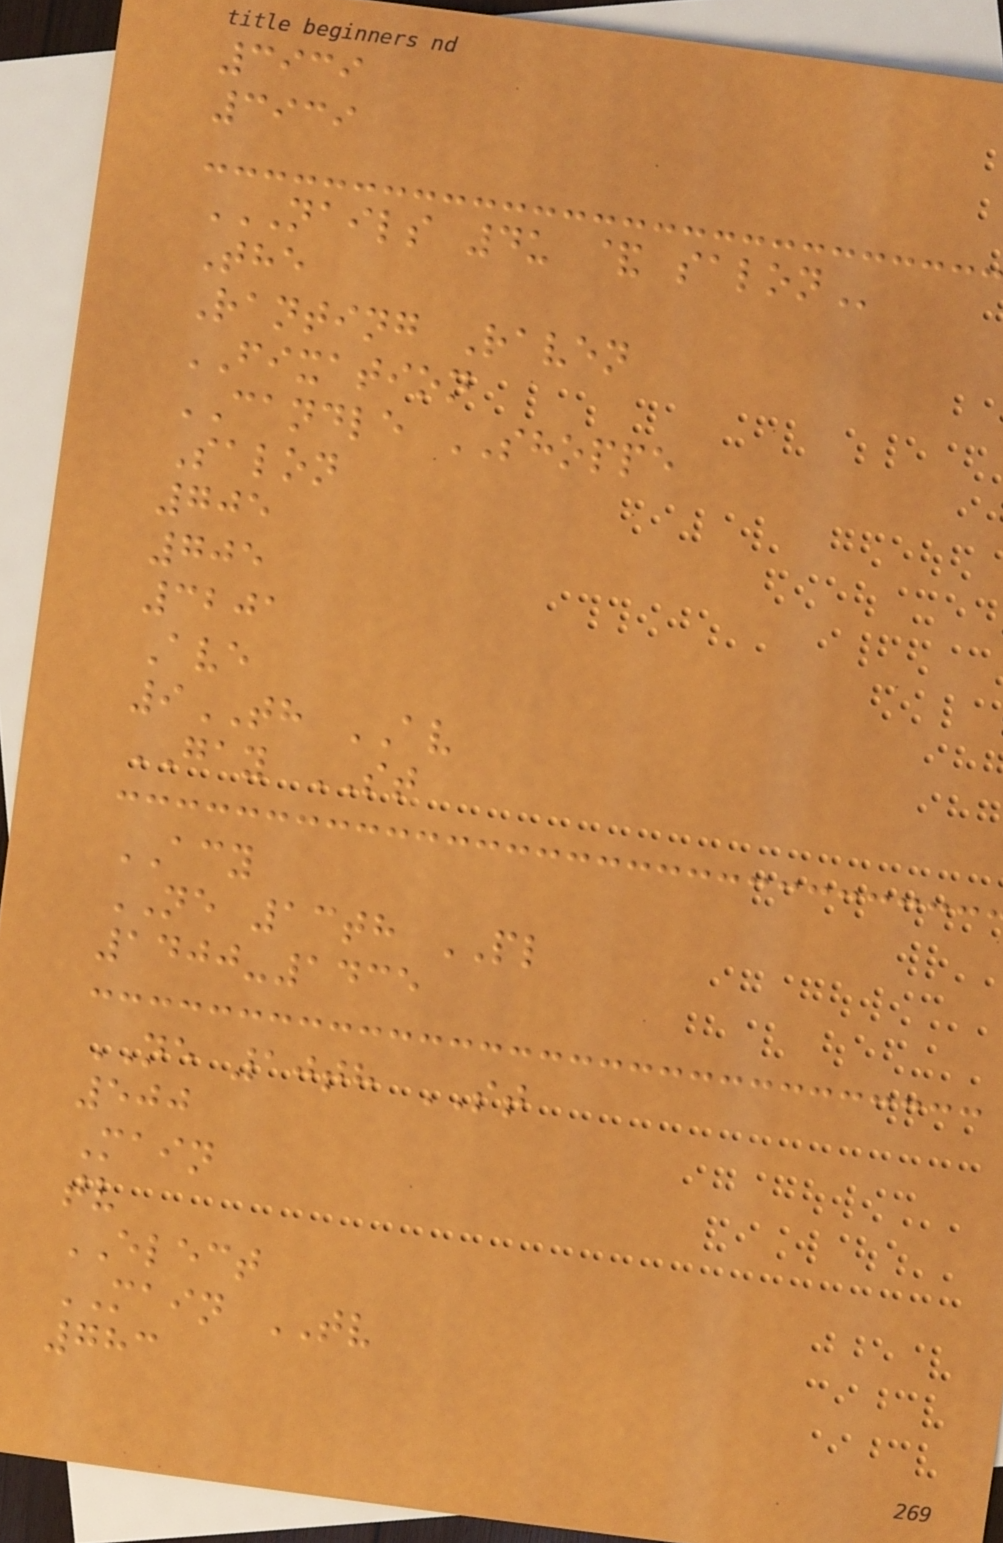3939
3939
NAILS 4U & SALON
The
Ranting Raven
FIXATION
CANDLE SHOPPE
Salon
705
705
3201
Ave
9TH AV
GAY ST
ACY
NE 13th PL
1400-1435
NE 10th ST
500
Main
tv
ELECT
MAIN TV
783
